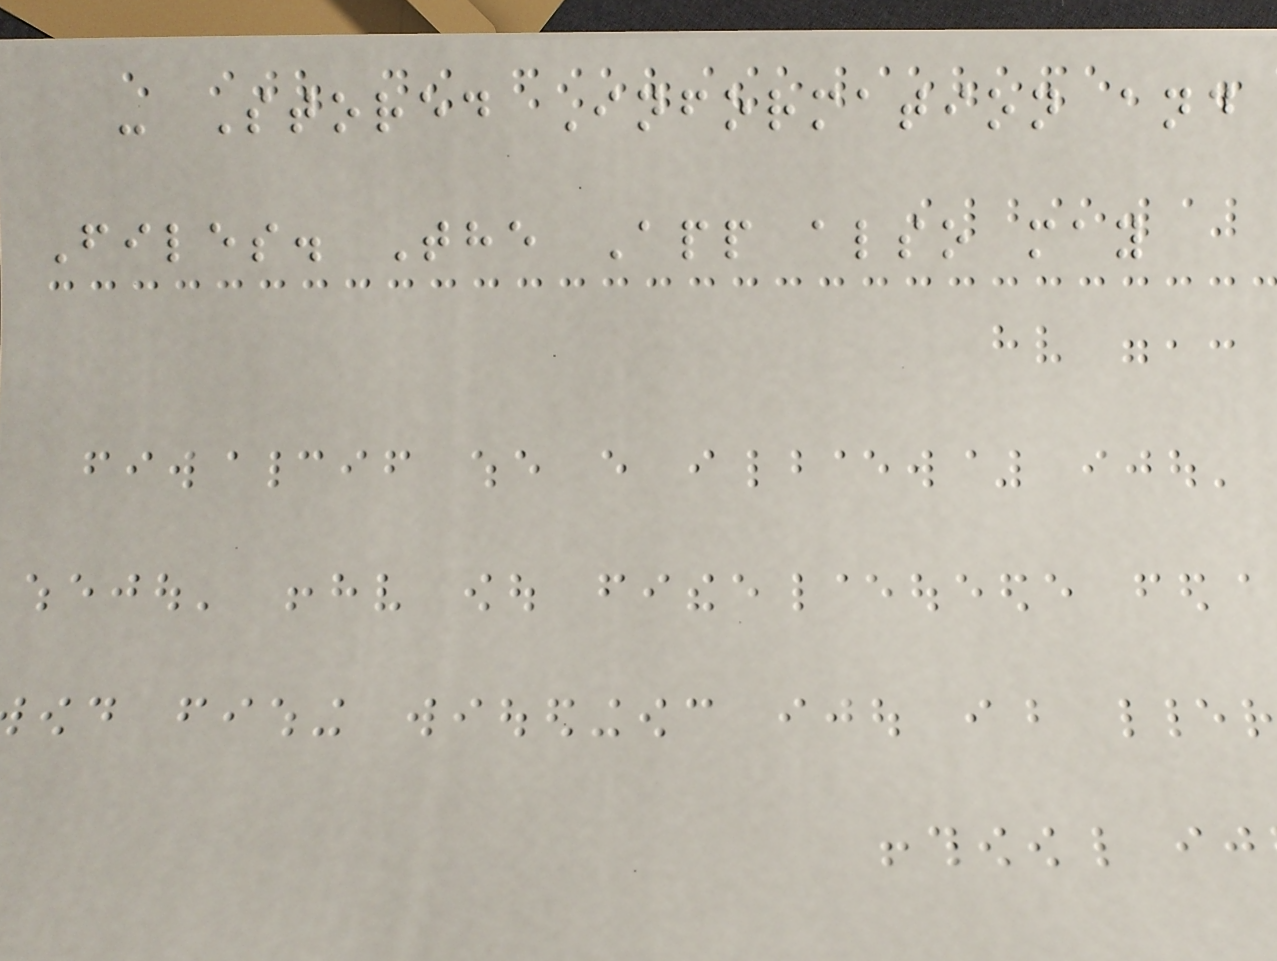- Stored Information and
Files. The App also may
